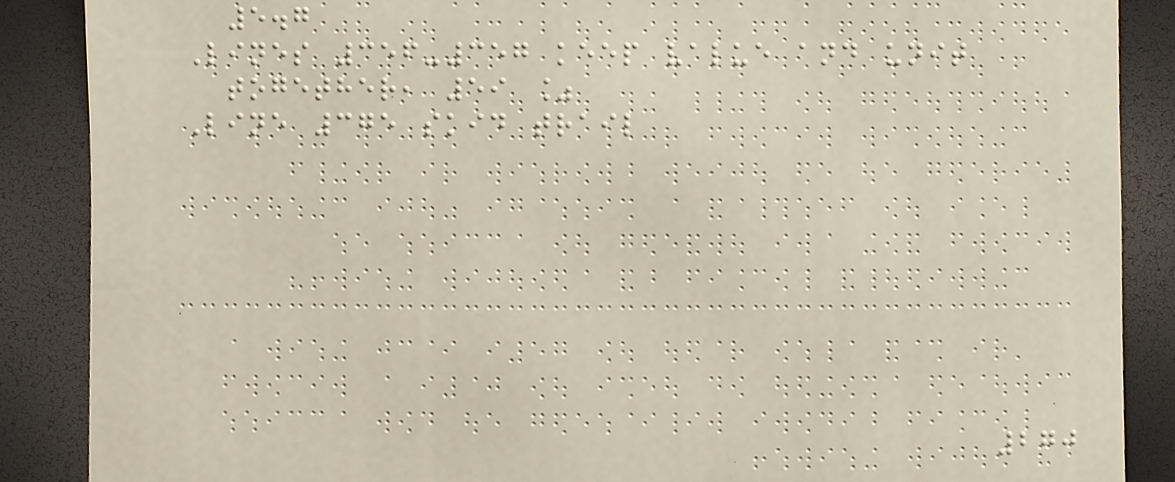5.7
Lines 356-357 keep value and unit
together, 59 %
Line 375 skid trail
270
